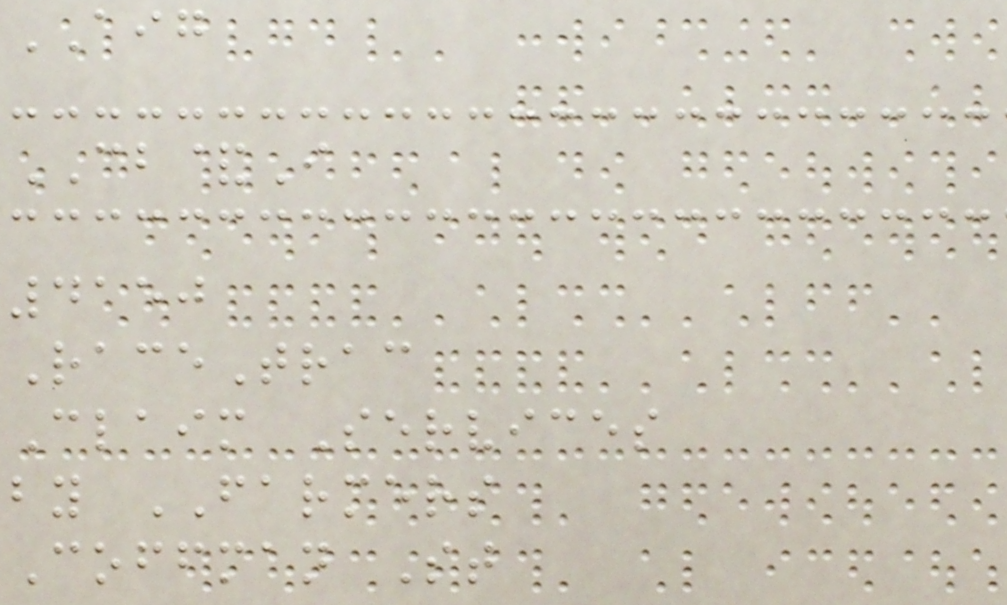AIG
CB&I
4150
RaceTrac
Claim Services
by FARMERS
Coffman St
